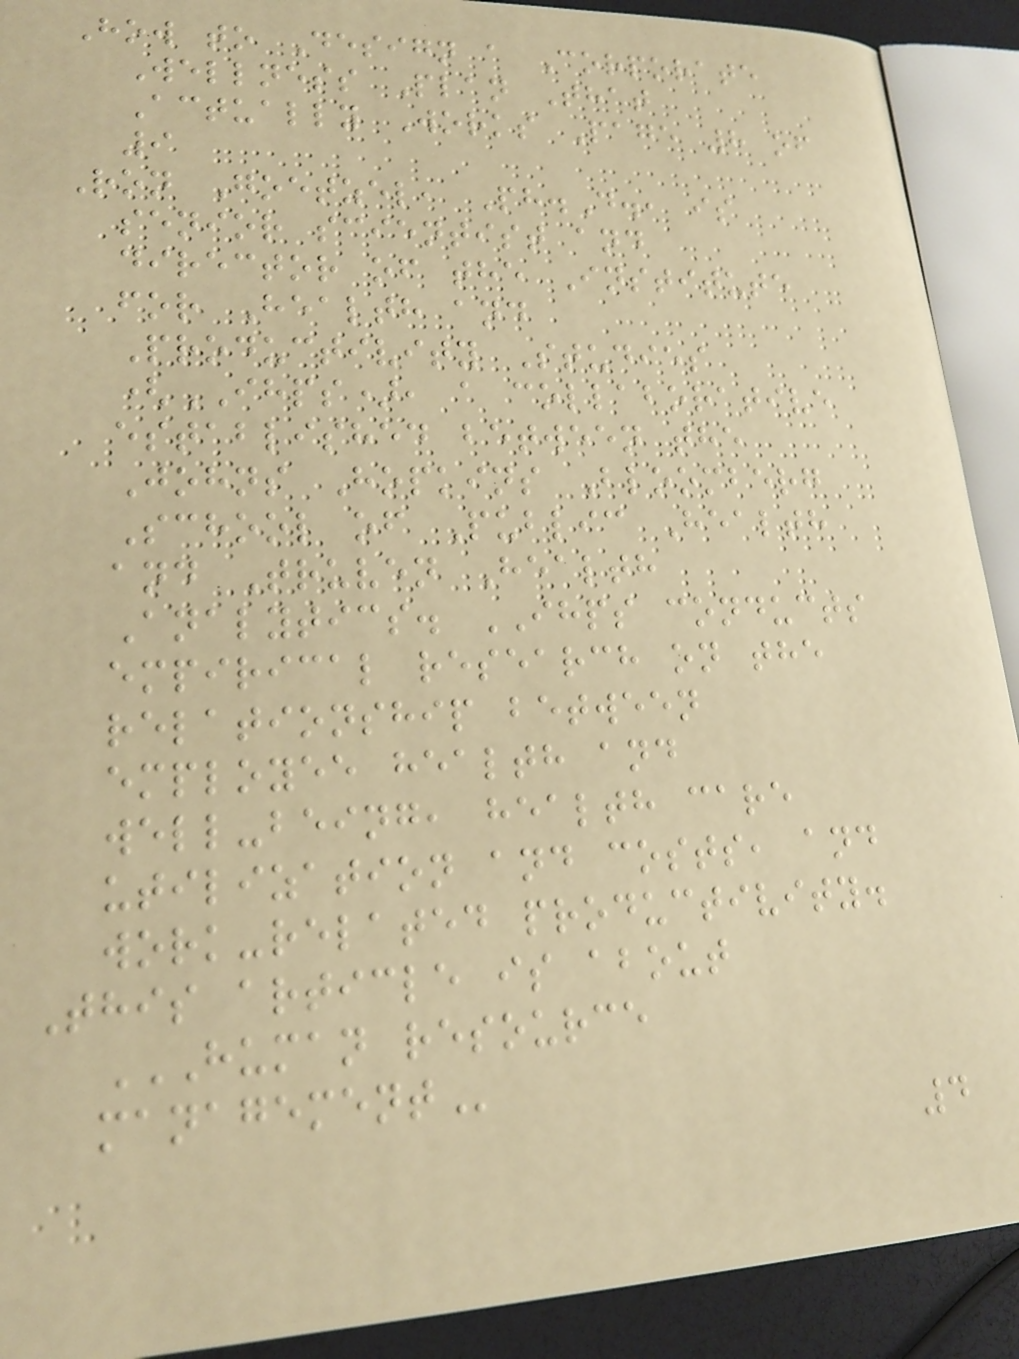How to Design a Corporate
Wellness Plan That
Actually Works Page 8 of
9
Ron Goetzel, Ph.D., is
senior scientist and
director of the Institute
for Health and
Productivity Studies
(IHPS), a collaborative
established between the
Johns Hopkins Bloomberg
School of Public Health
and Truven Health
Analytics. IHPS conducts
empirical research on the
relationship between
employee health and
well-being, health care
utilization and costs, and
work-related productivity.
This article is about
HUMAN RESOURCE
MANAGEMENT
4
